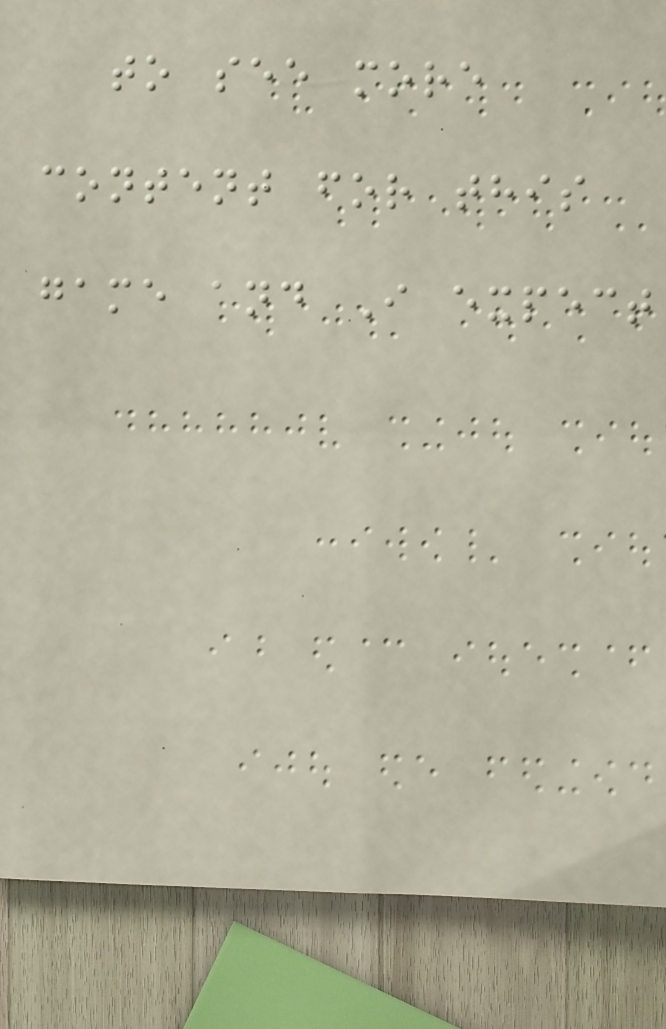to see more
content for this
game and I expect
